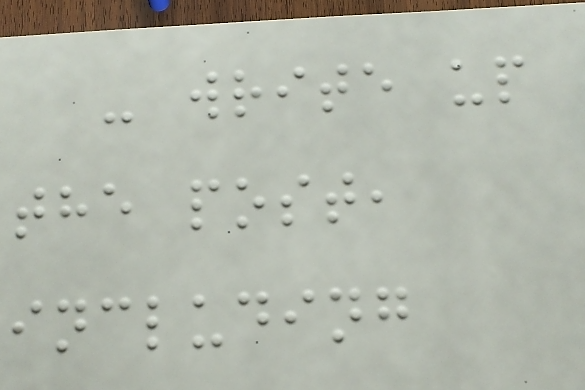- write up
the post,
including
